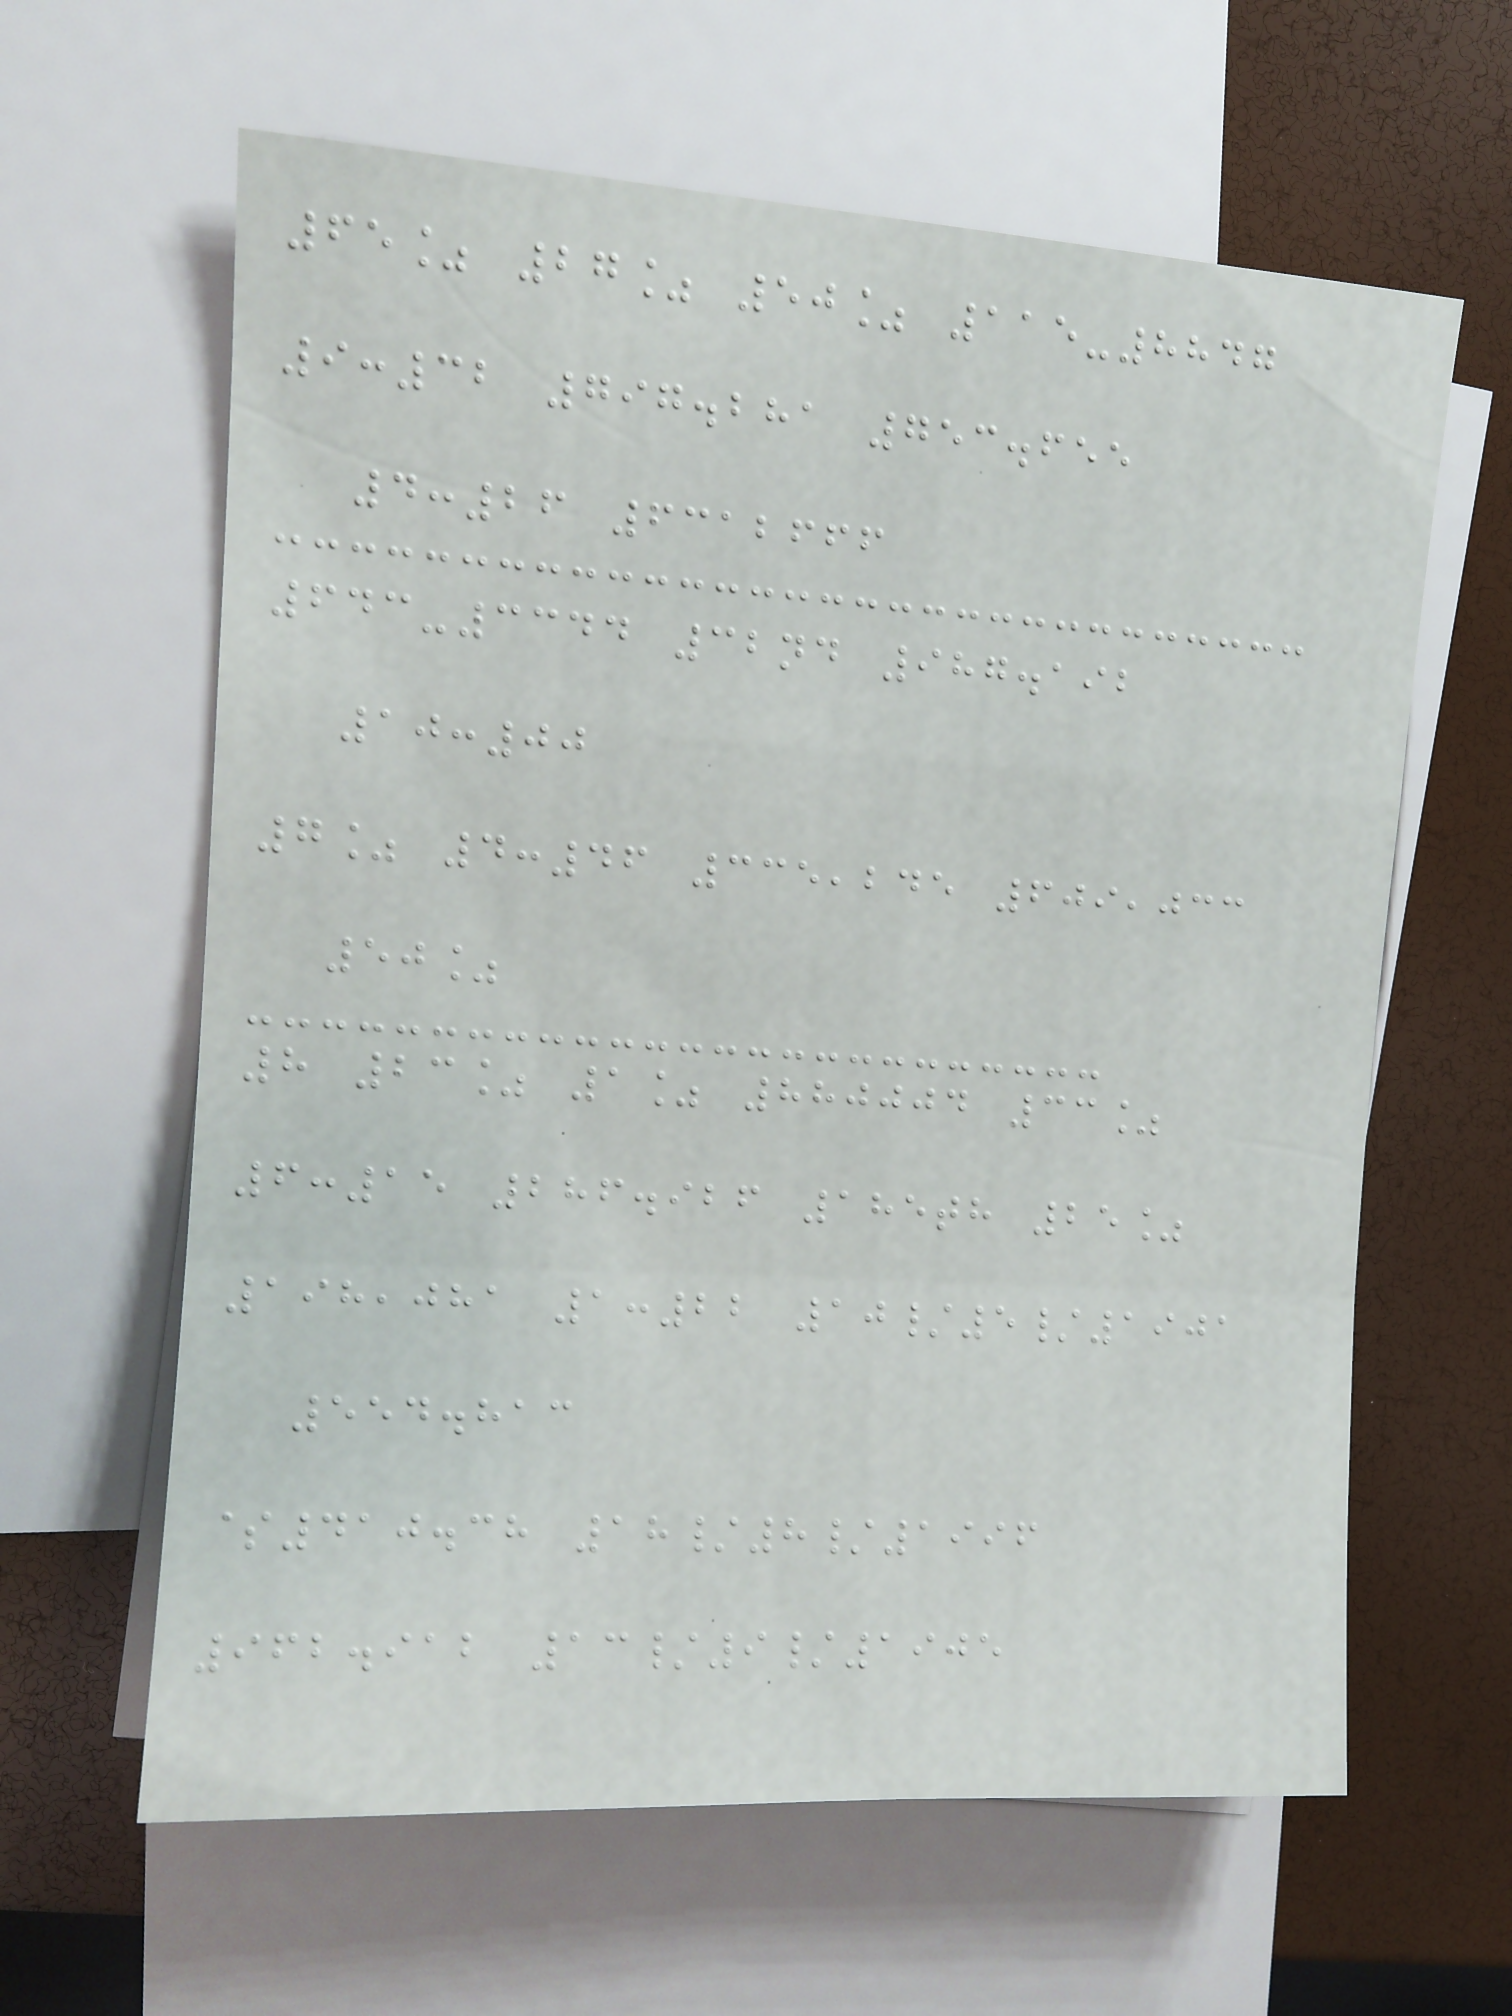65% 27% 50% 115-8847
9:32 797.281 753.655
4:26 6312666
643-3344 32nd 987.192
10:00
7% 4:46 335,245 609,033
50%
8 23% 1% 880004 33%
6:15 286.926 185th 25%
198,081 1:22 10/5/1901
554.813
$410.38 18/8/1996
962.912 13/9/1905
